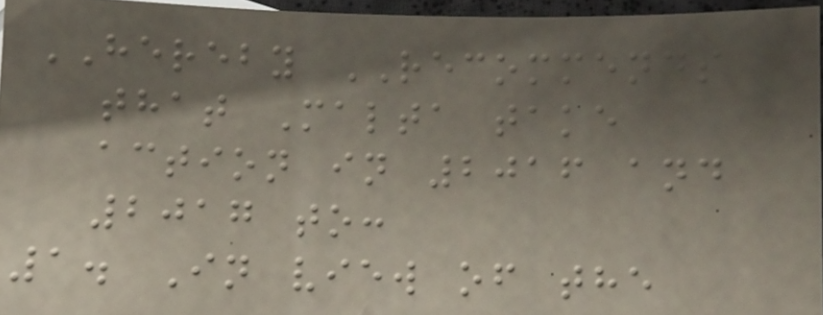HEREBY RECOMMENDS
that Malta take
action in 2016 and
2017 to:
1. In view of the
